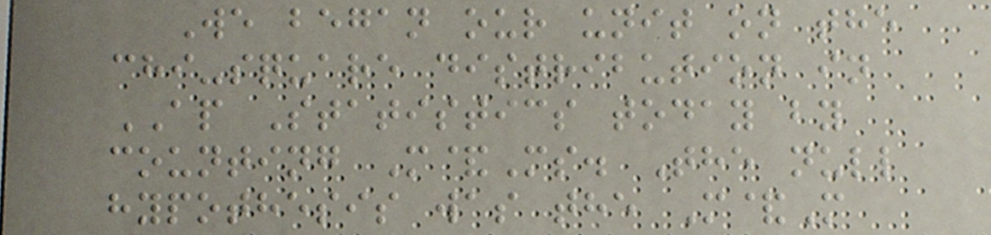We began our unit on the
chi-square distribution in
AP Statistics today by
counting M&Ms. The null
hypothesis was the M&M
